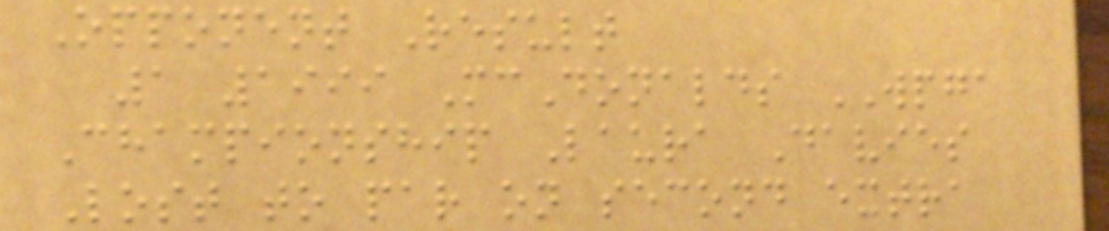Opponent Result
1 1999 McDonalds WPGA
Championship Laura Davies
Lost to par on second extra
